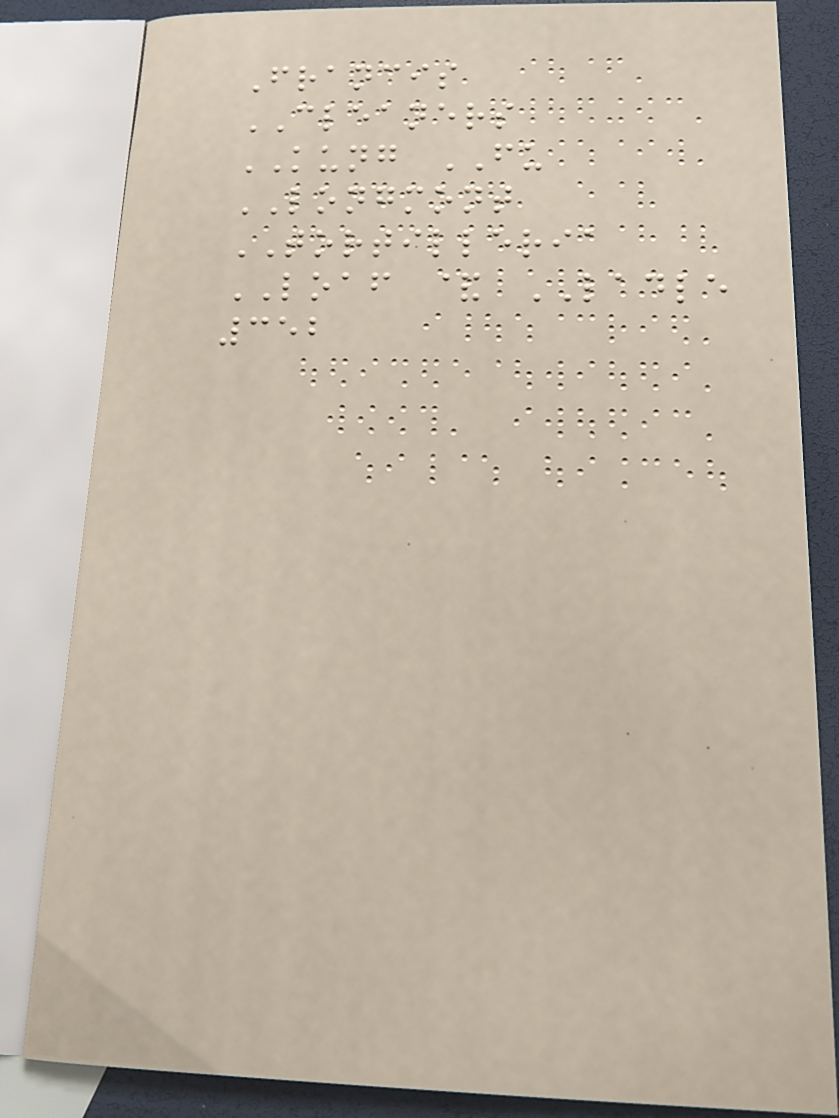Francis
CLEANERS
KUNG FU
LONGMONT
TORTILLERIA
LOAF & LADLE
352
